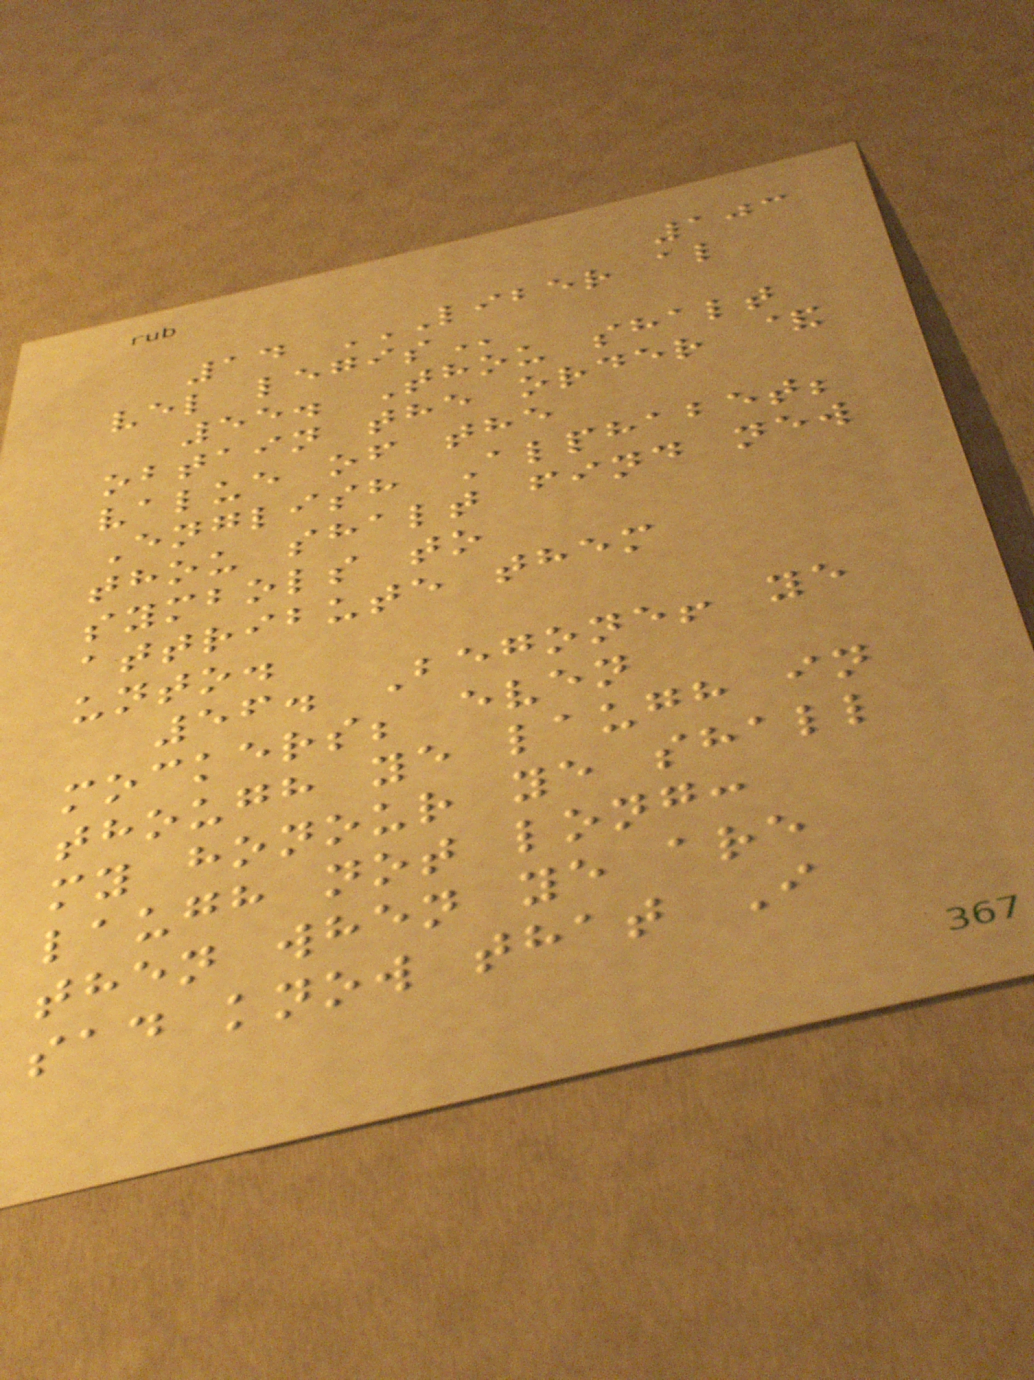103
14 LIBER AL
VEL LEGIS
55. Thou shalt
obtain the order &
value of the
English Alphabet;
thou shalt find new
symbols to
attribute them
unto.
56. Begone! ye
mockers; even
though ye laugh in
my honour ye shall
laugh not long:
then when ye are
sad know that I
